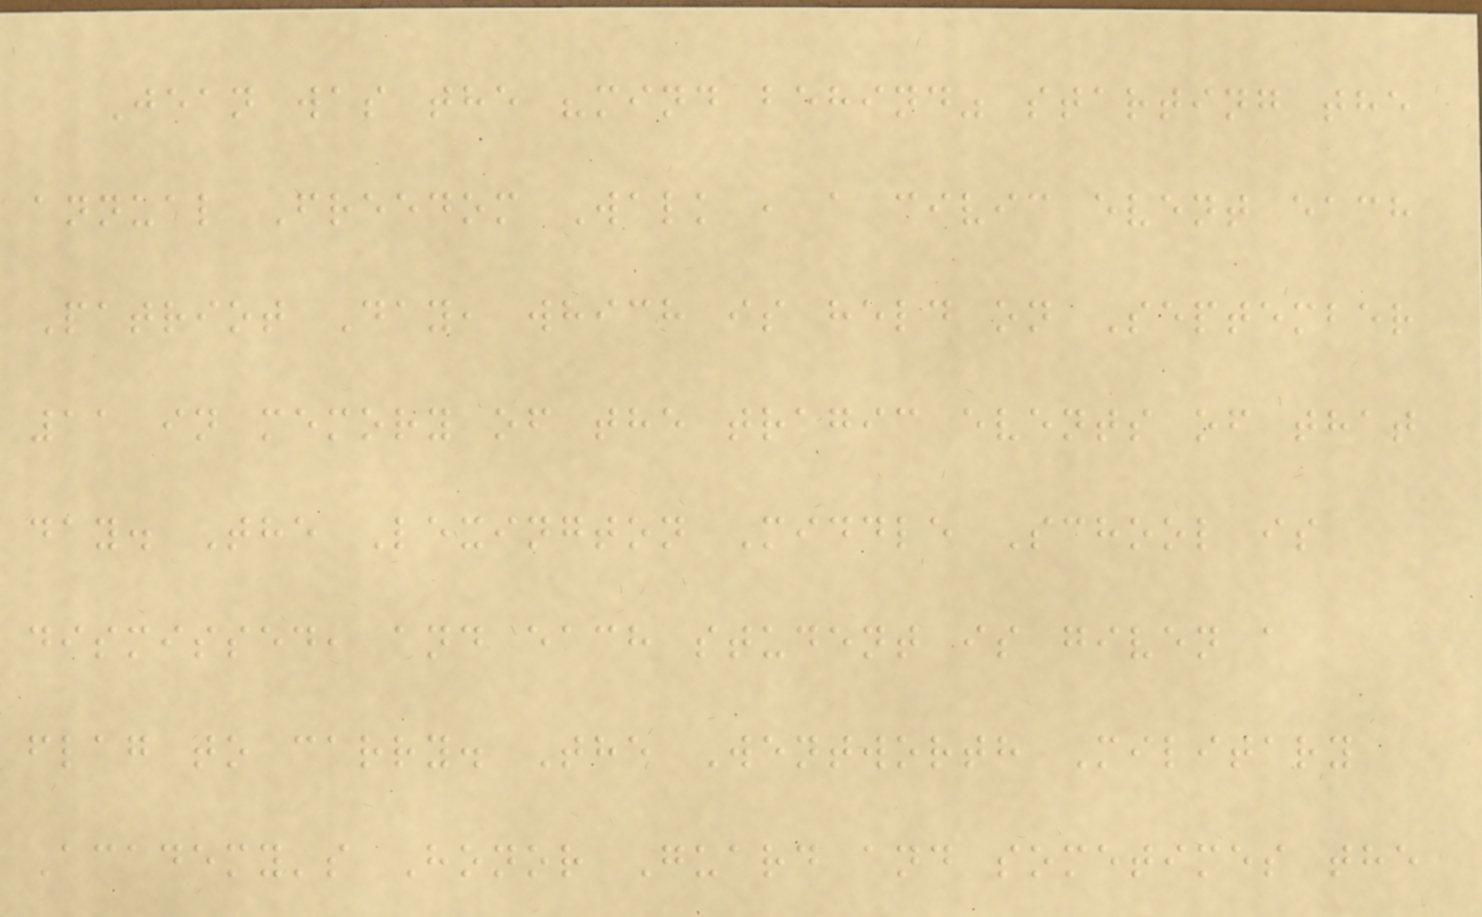Jean was the "mind behind" starting the
annual Freedom Walk , a civic event each
Patriot Day, which is held on September
11 in memory of the tragic events of that
day. The Lexington Middle School is
dismissed, and each student is given a
flag to carry. The Wentworth Military
Academy's Honor Guard and sometimes the
